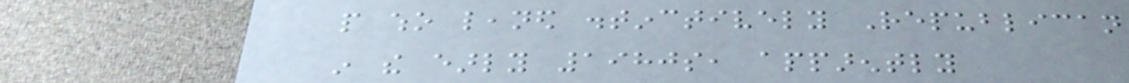people who leaned distinctively Republican
in the early 1980s, apparently
